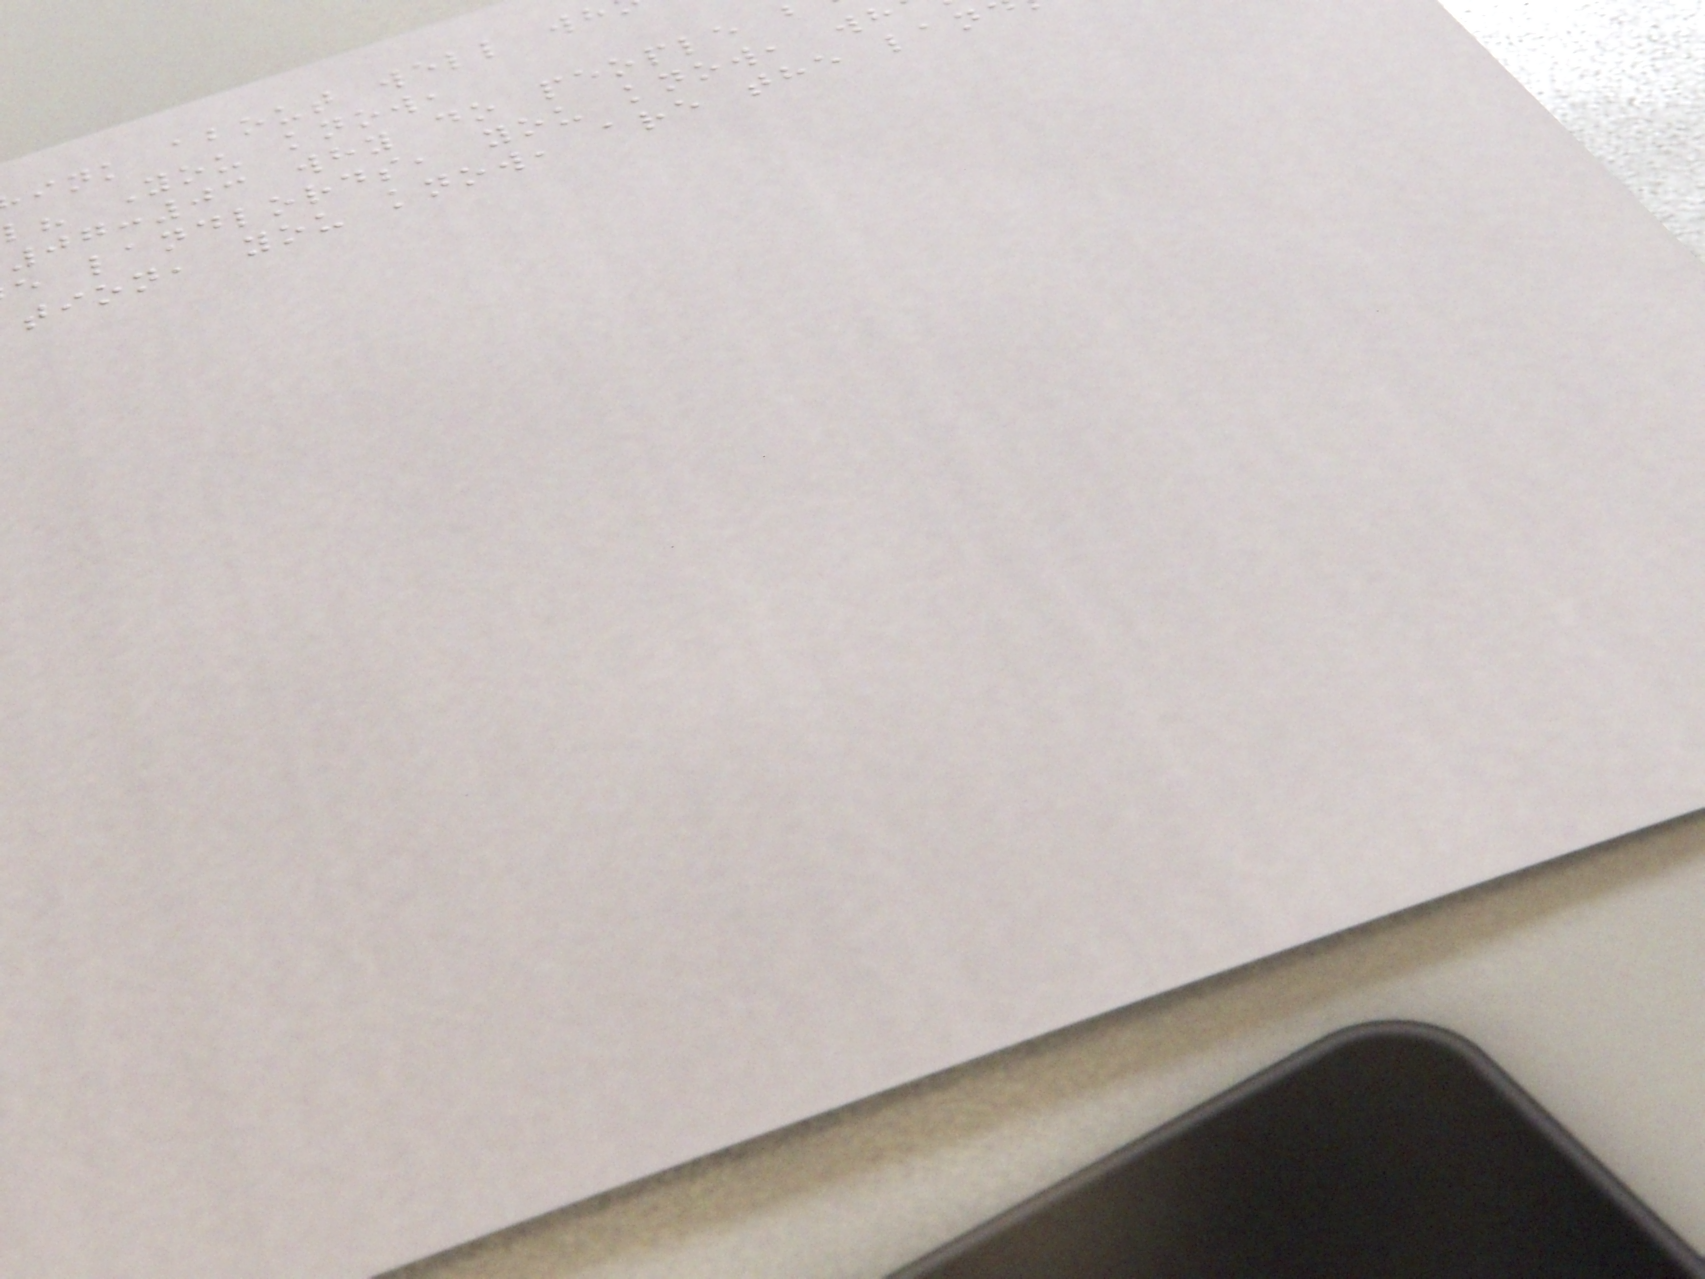ink about well wh
l? You know,
07:03 why do people
e landlords, you know, wh
tion, you know, are the lan
